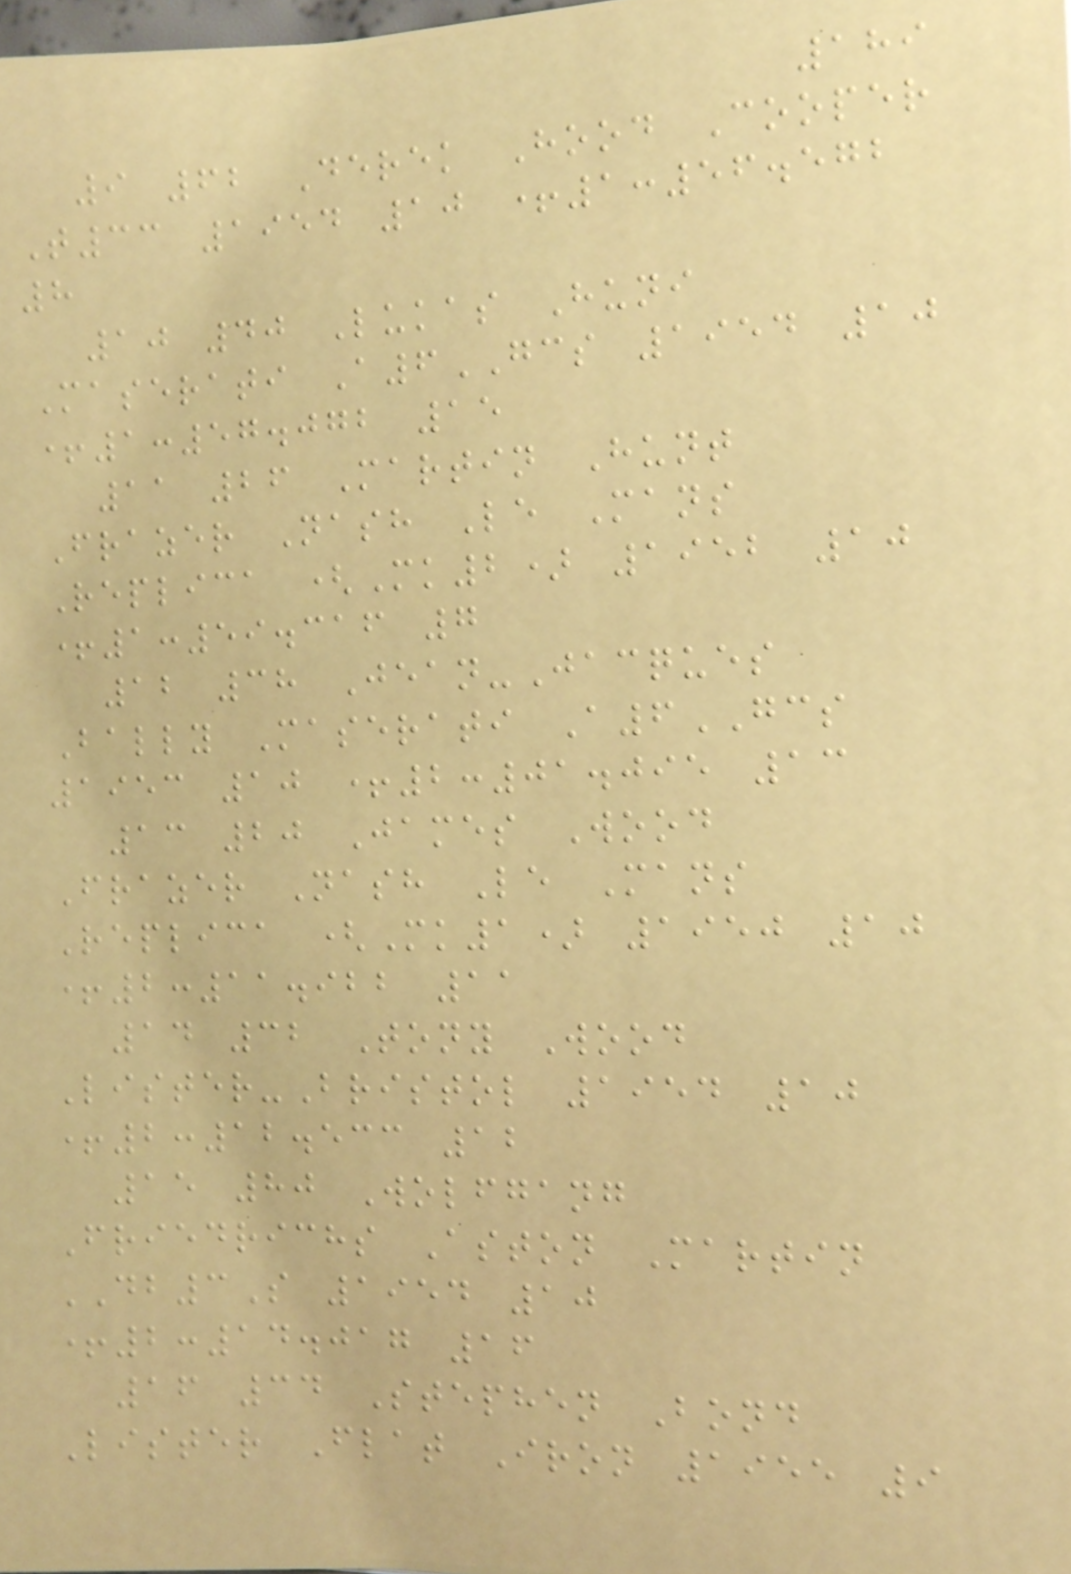189
9 62 Derek Hood Cooper
T33 1954 10 +1:56.572
8
10 40 Lukas Huni
Maserati A6GCS 1954 10
+1:57.072 15
11 26 Martin Hunt
Frazer Nash Le Mans
Replica (Mk2) 1952 10
+1:59.316 7
12 38 Jean-Jacques
Bally Maserati A6GCS
1953 10 +2:01.095 13
13 20 James Wood
Frazer Nash Le Mans
Replica (Mk1) 1950 10
+2:11.922 11
14 32 Tony Wood
Lister-Bristol 1954 10
+2:12.533 12
15 80 Wolfgang
Friedrichs Aston Martin
DB3S 1954 10
+2:14.017 16
16 34 Stephen Bond
Lister Flat Iron 1955 9
